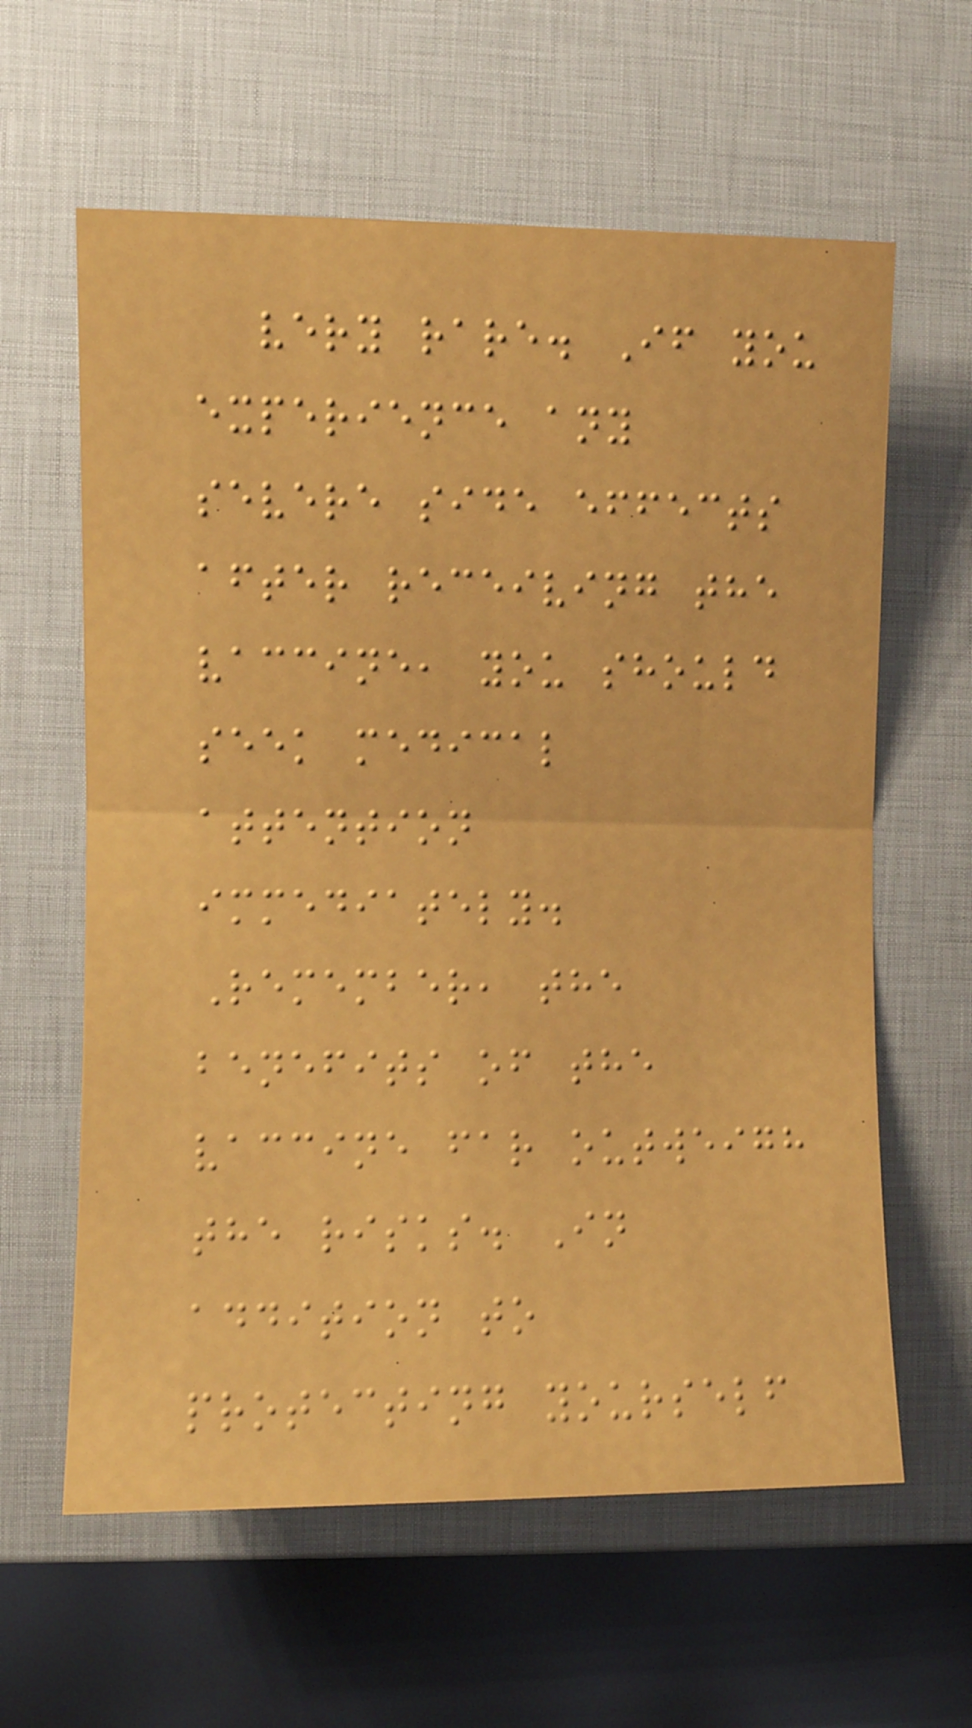very rare. If you
experience any
severe side effects
after receiving the
vaccine, you should
seek medical
attention
immediately.
Remember, the
benefits of the
vaccine far outweigh
the risks. In
addition to
protecting yourself
